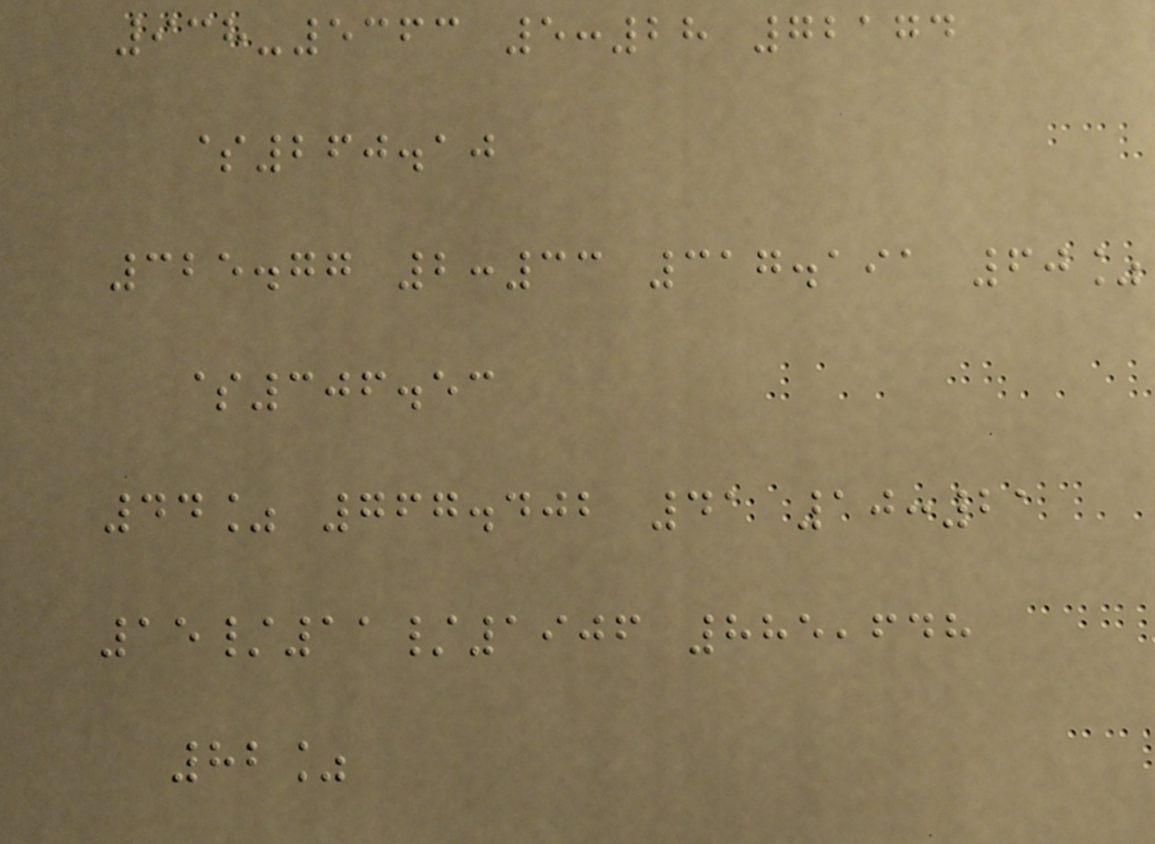938-5363 5:28 72174
$260.10
325.77 2:33 317.191 60%
$306.53
44% 767.402 41 10:21
15/11/1906 885,648
82%
